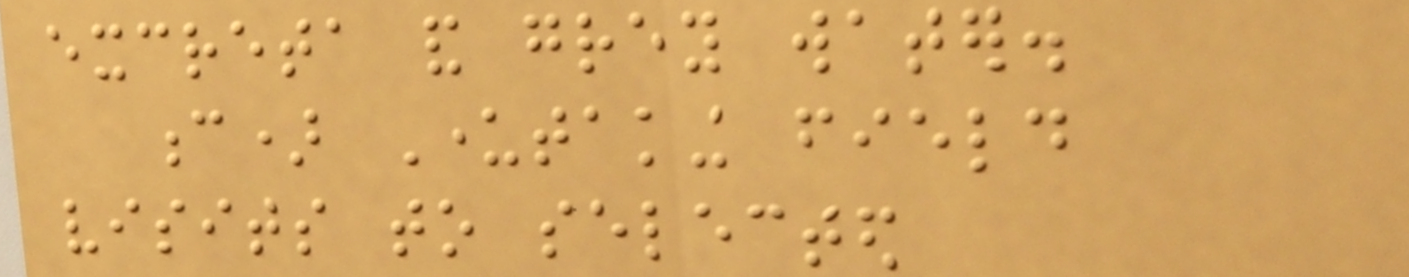excreta and grey water.
c) Undertaking field
visits to selected
